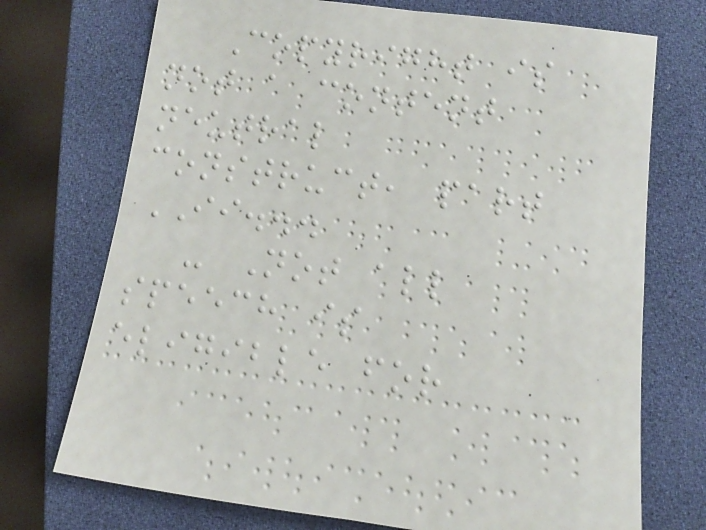Copyright is
not a content
neutral
construct, part
II...
- Not all
speech is
eligible for
